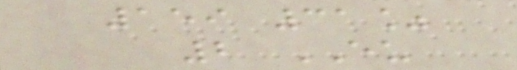159 31%
2 EU
